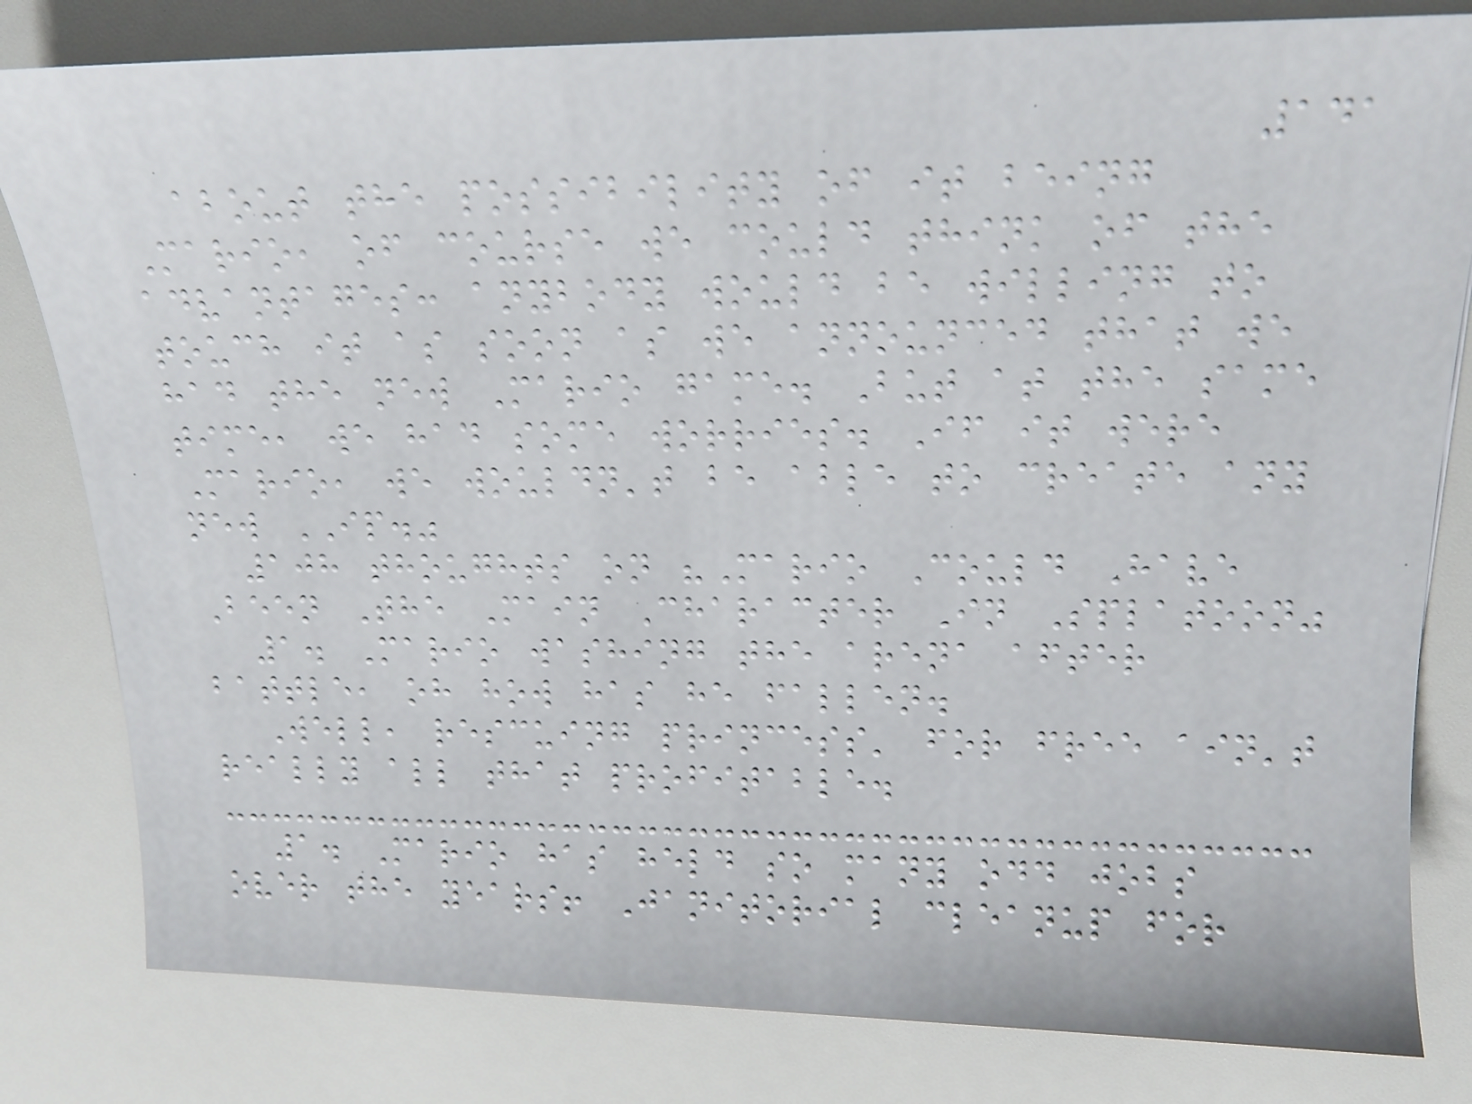141
about the possibility of it being
Mario, of course we could think of the
advantages: anybody would be willing to
touch it as soon as we announced that we
had the new Mario game. But at the same
time, we had some worries. If it were
Mario, we wouldn't be able to create any
new IP."
108 thoughts on "Mario Could Have
Been The Main Character In Splatoon"
1. Mario washing the arena after
battle, oh how has he fallen.
Well, rescuing princess' for free ain't
really all that profitable.
1. Mario has held so many odd jobs
over the years! Janitorial cleanup for
